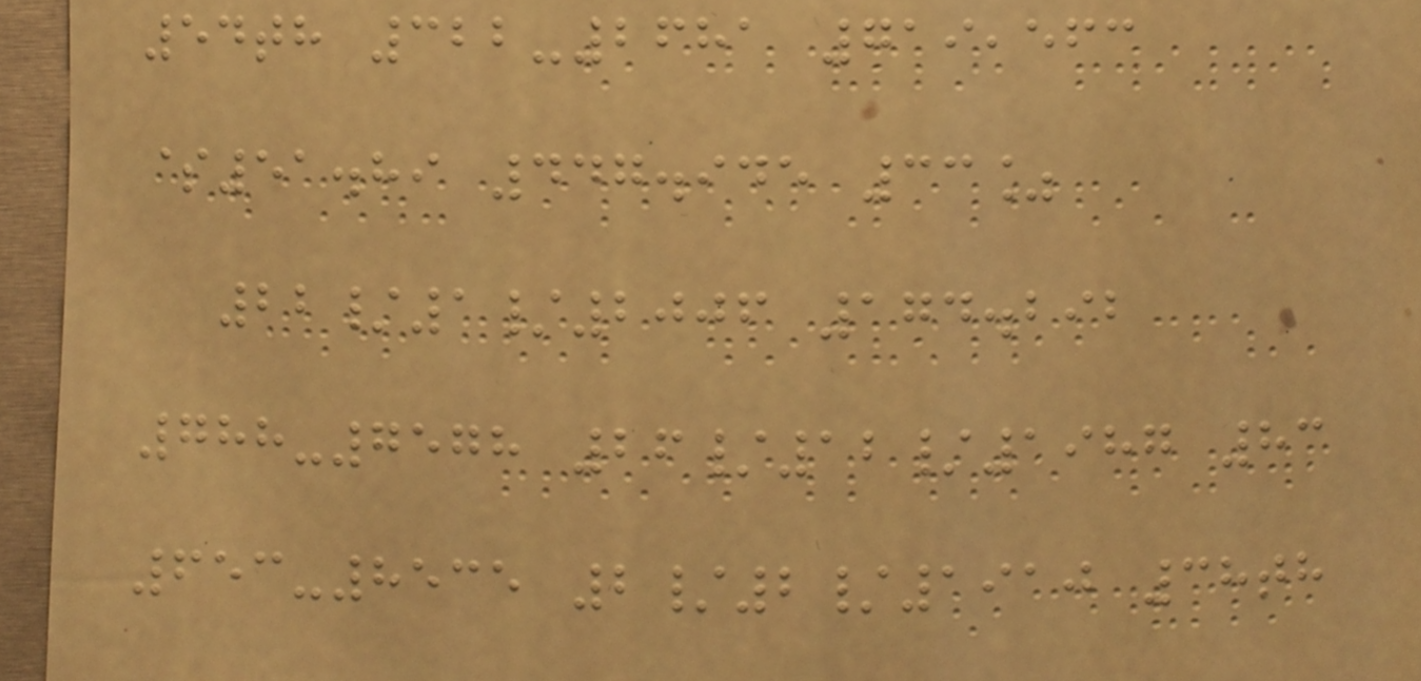54th 322-2681 719,563
$51.89 447.945 33%
22/1/2006 174.292
788-7578 26/12/1987 83
653-8535 2/2/1910 38th
